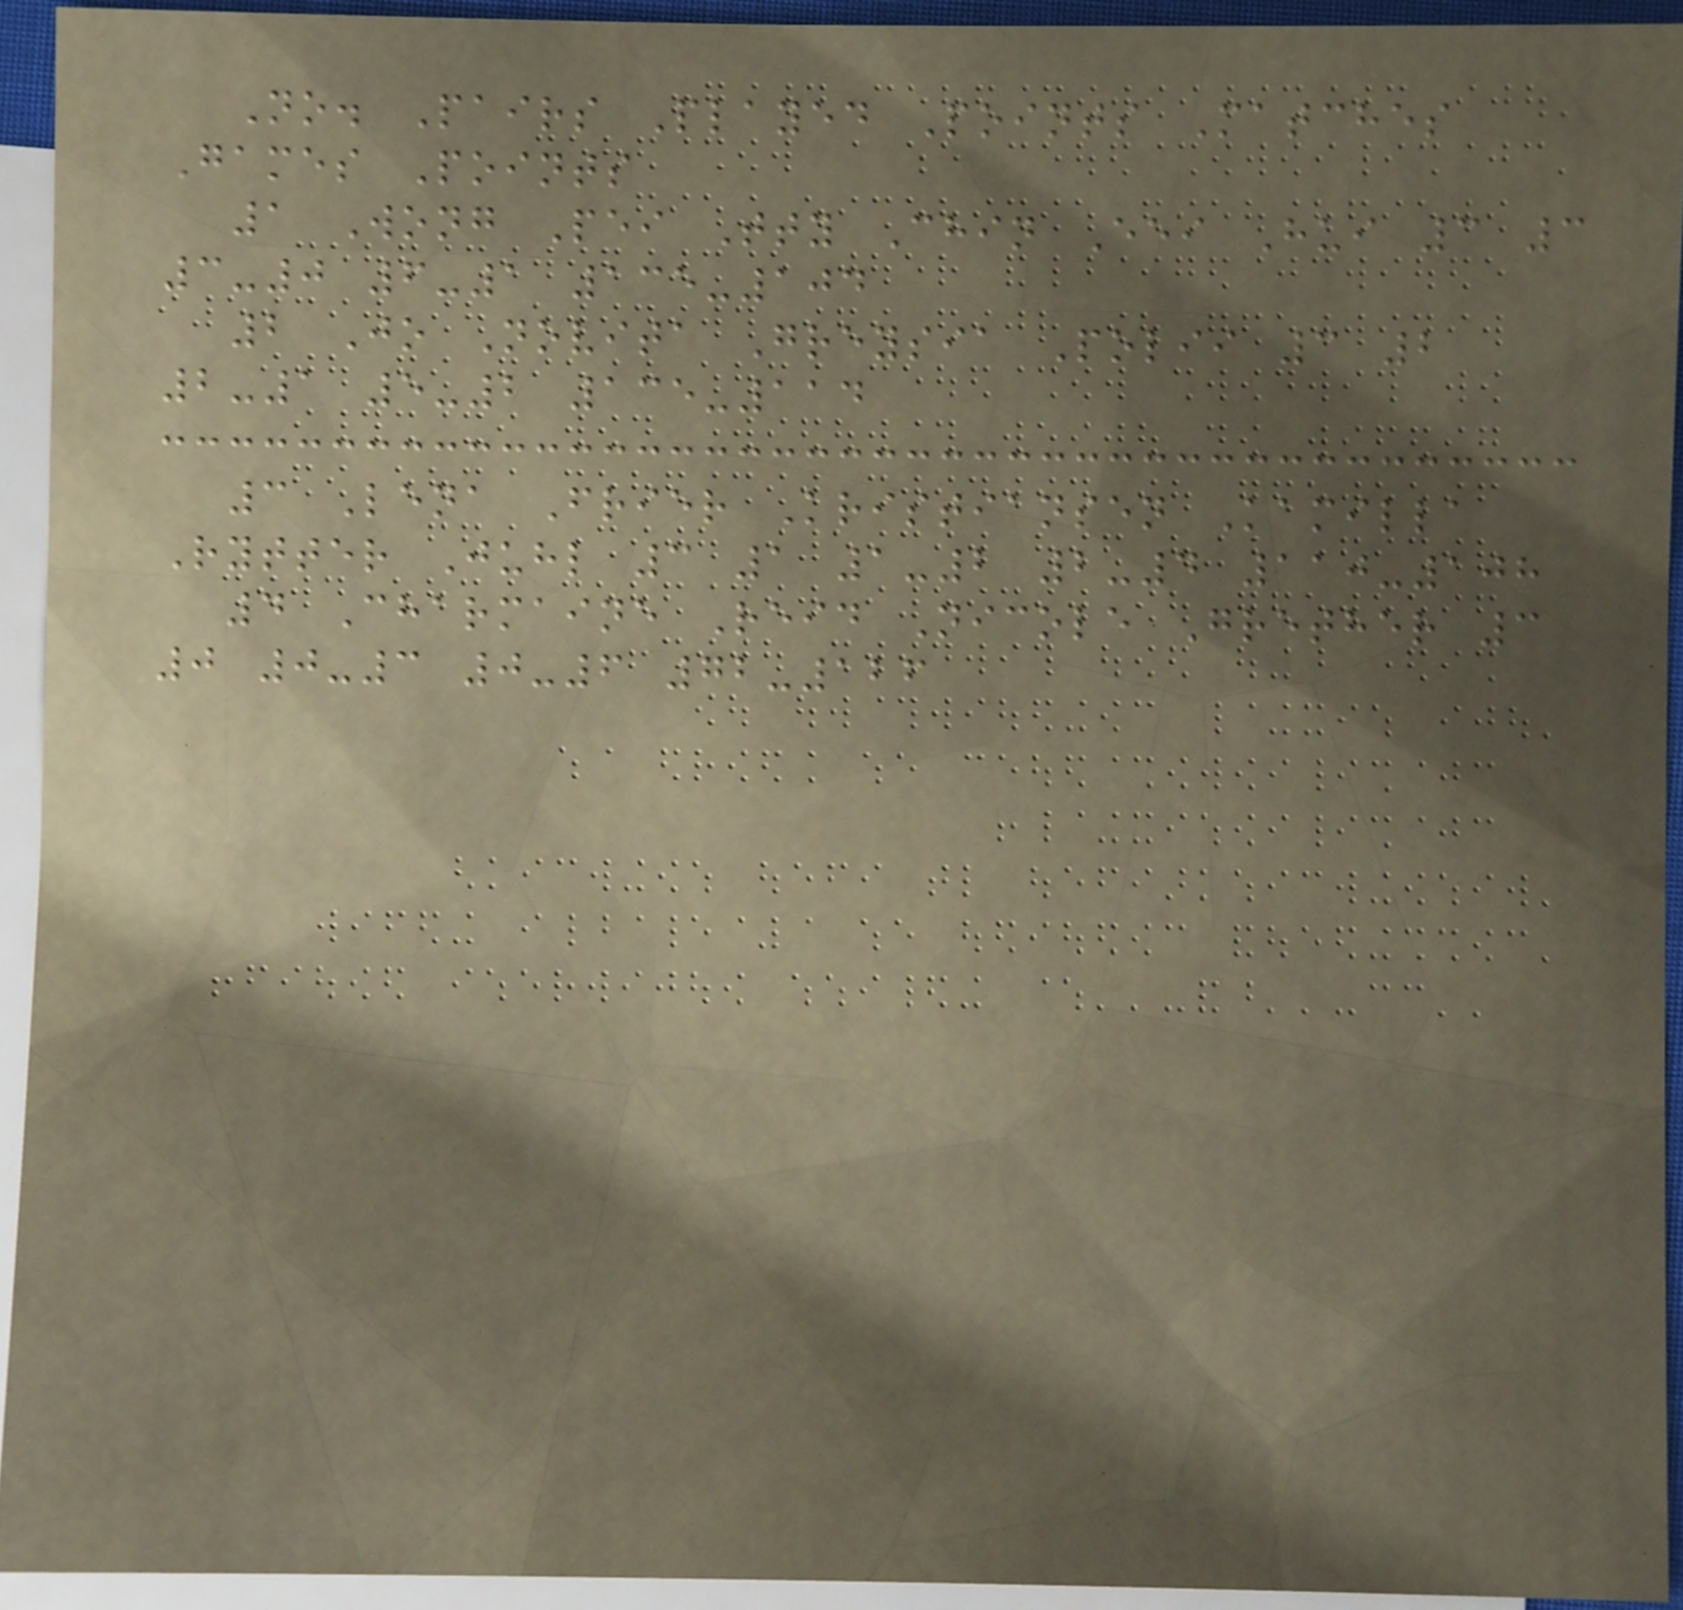No. Pairs Played Points Matches
Games Points
1 Wong Pei Tty Chin Eei Hui 3 3
3-0 6-1 135-104
2 Jo Novita Greysia Polii 3 2
2-1 5-2 135-114
3 Lena Frier Kristiansen Kamilla
Rytter Juhl 3 1 1-2 2-4 110-108
4 Charmaine Reid Nicole Grether 3
0 0-3 0-6 72-126
